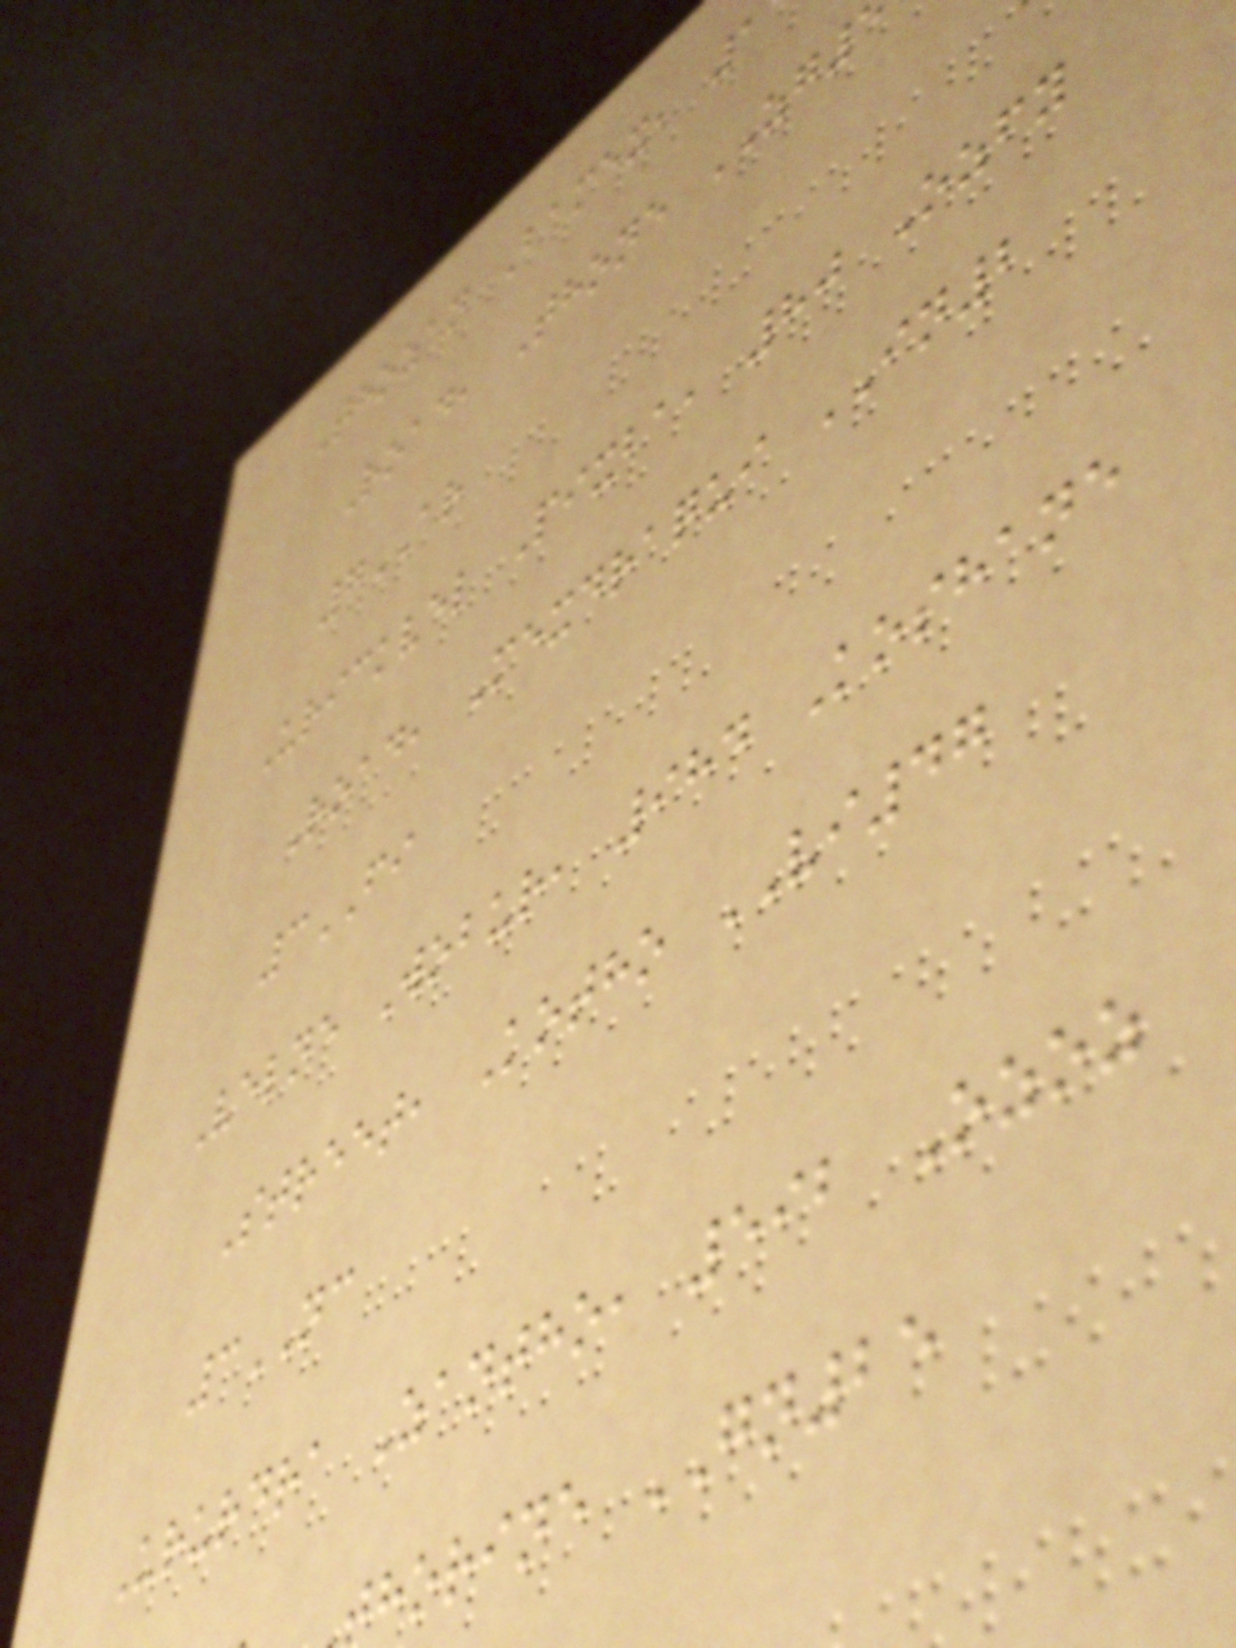Thozan Bamex, 1
Road, Thone ZG
7AR
Urickvel Pixba, 80 Ozfy
Road, Mexdraqui IN2
3FI
Velne Wobur, 984 Koshane
Street, Kotho VI47
3NC
Ururdra Zantho, 592 Ozoz
horine GN25
